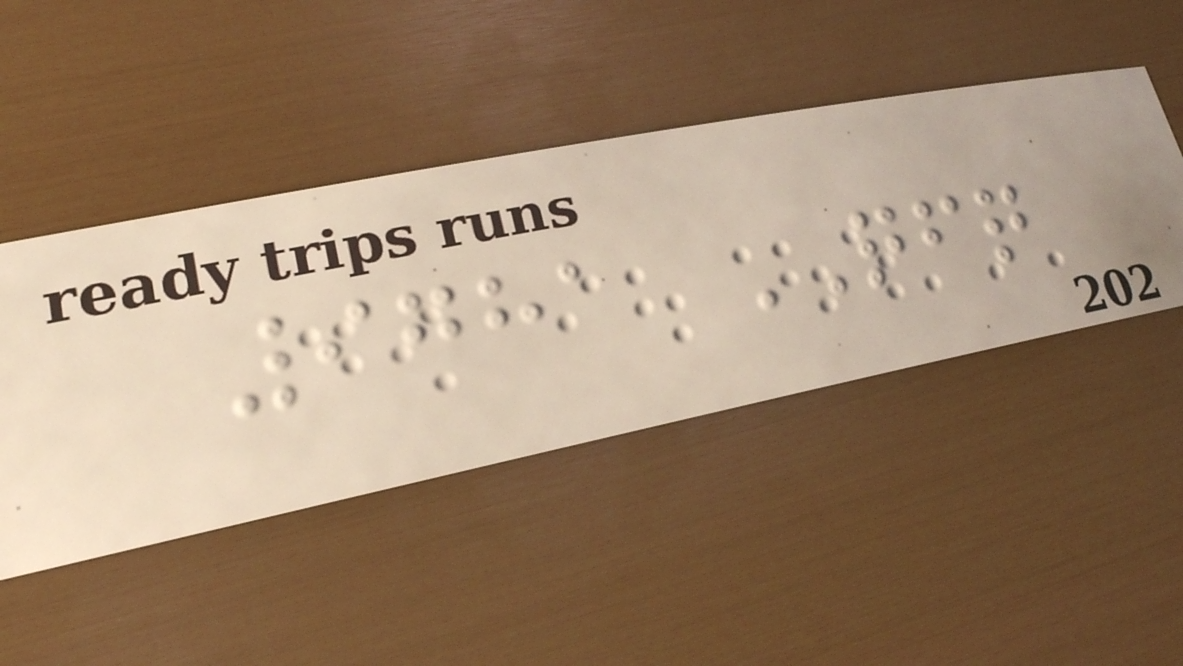9781 QFQ
